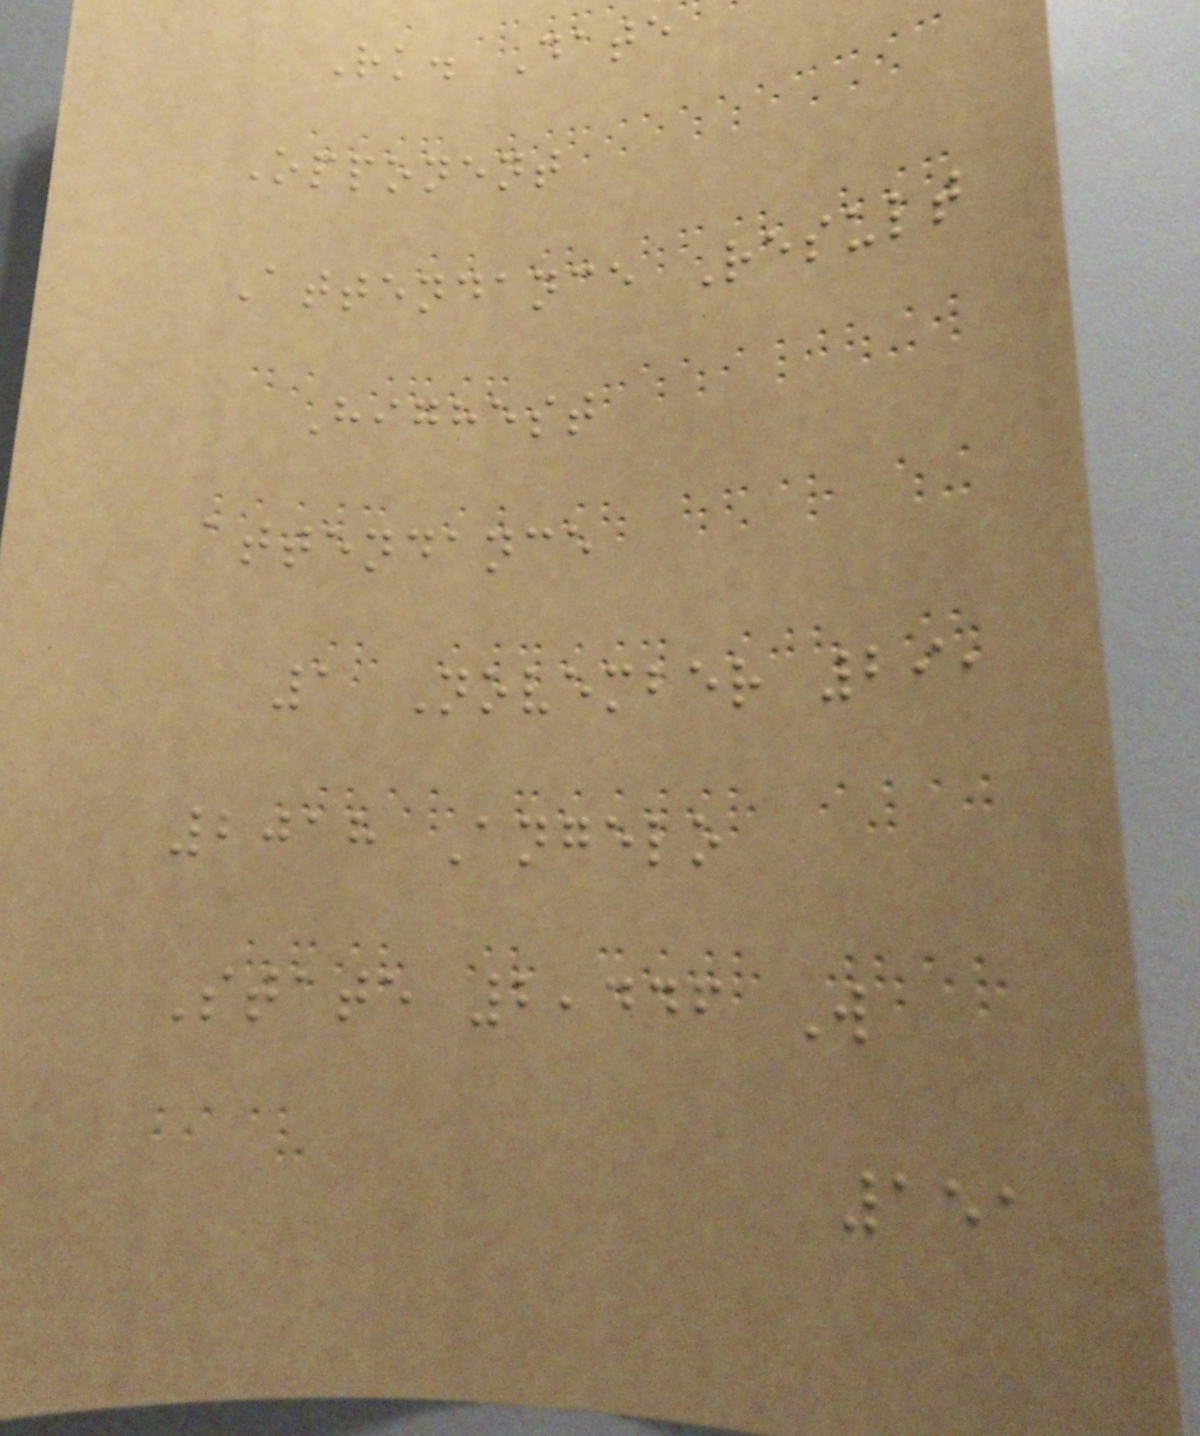Rk. Date
Opponent
Attendance Result
Highest
attendance
1 November 29,
2018 Angelo
State 2,446 W
151
